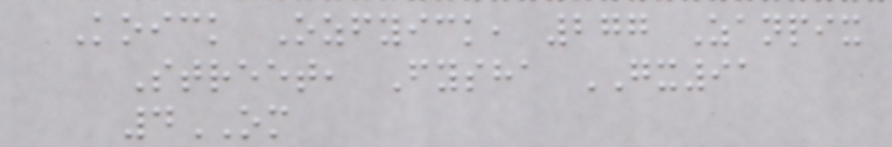Koick Ozfyick, 277 Zanpix
Street, Fysha GX91
4OM
